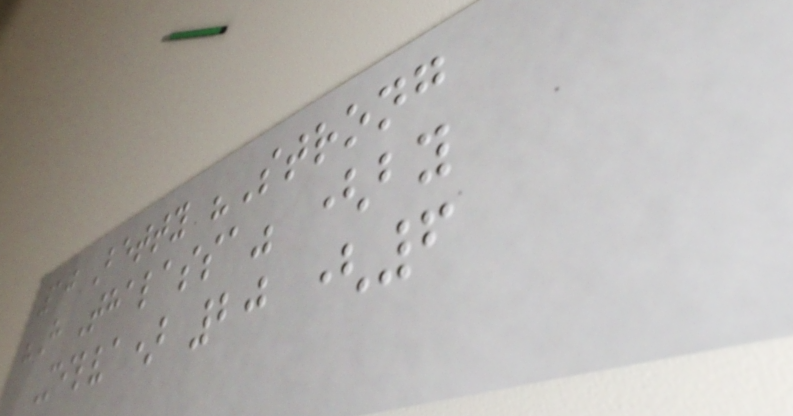10 Betty "Strong
"H Thalassa" (by
Milva) 20 (6
